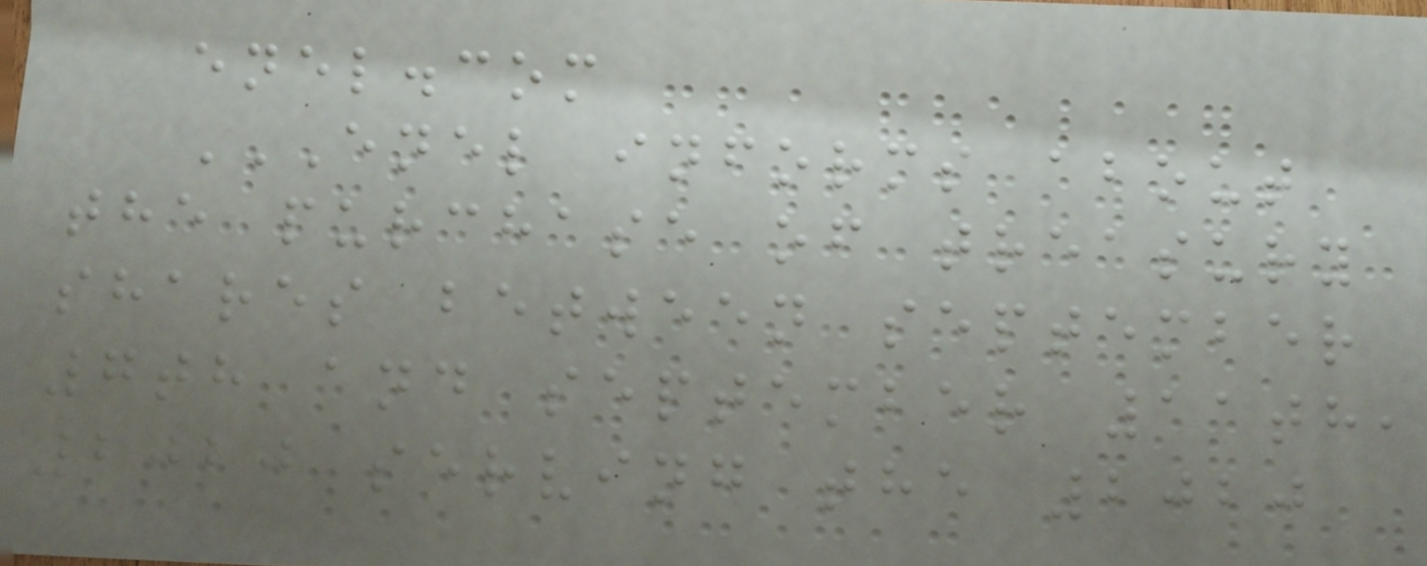enel.com
ENEL INFORMS ABOUT
THE PURCHASE OF TREASURY
SHARES BETWEEN SEPTEMBER
7TH AND SEPTEMBER 11TH,
2020 SERVING THE 2020
